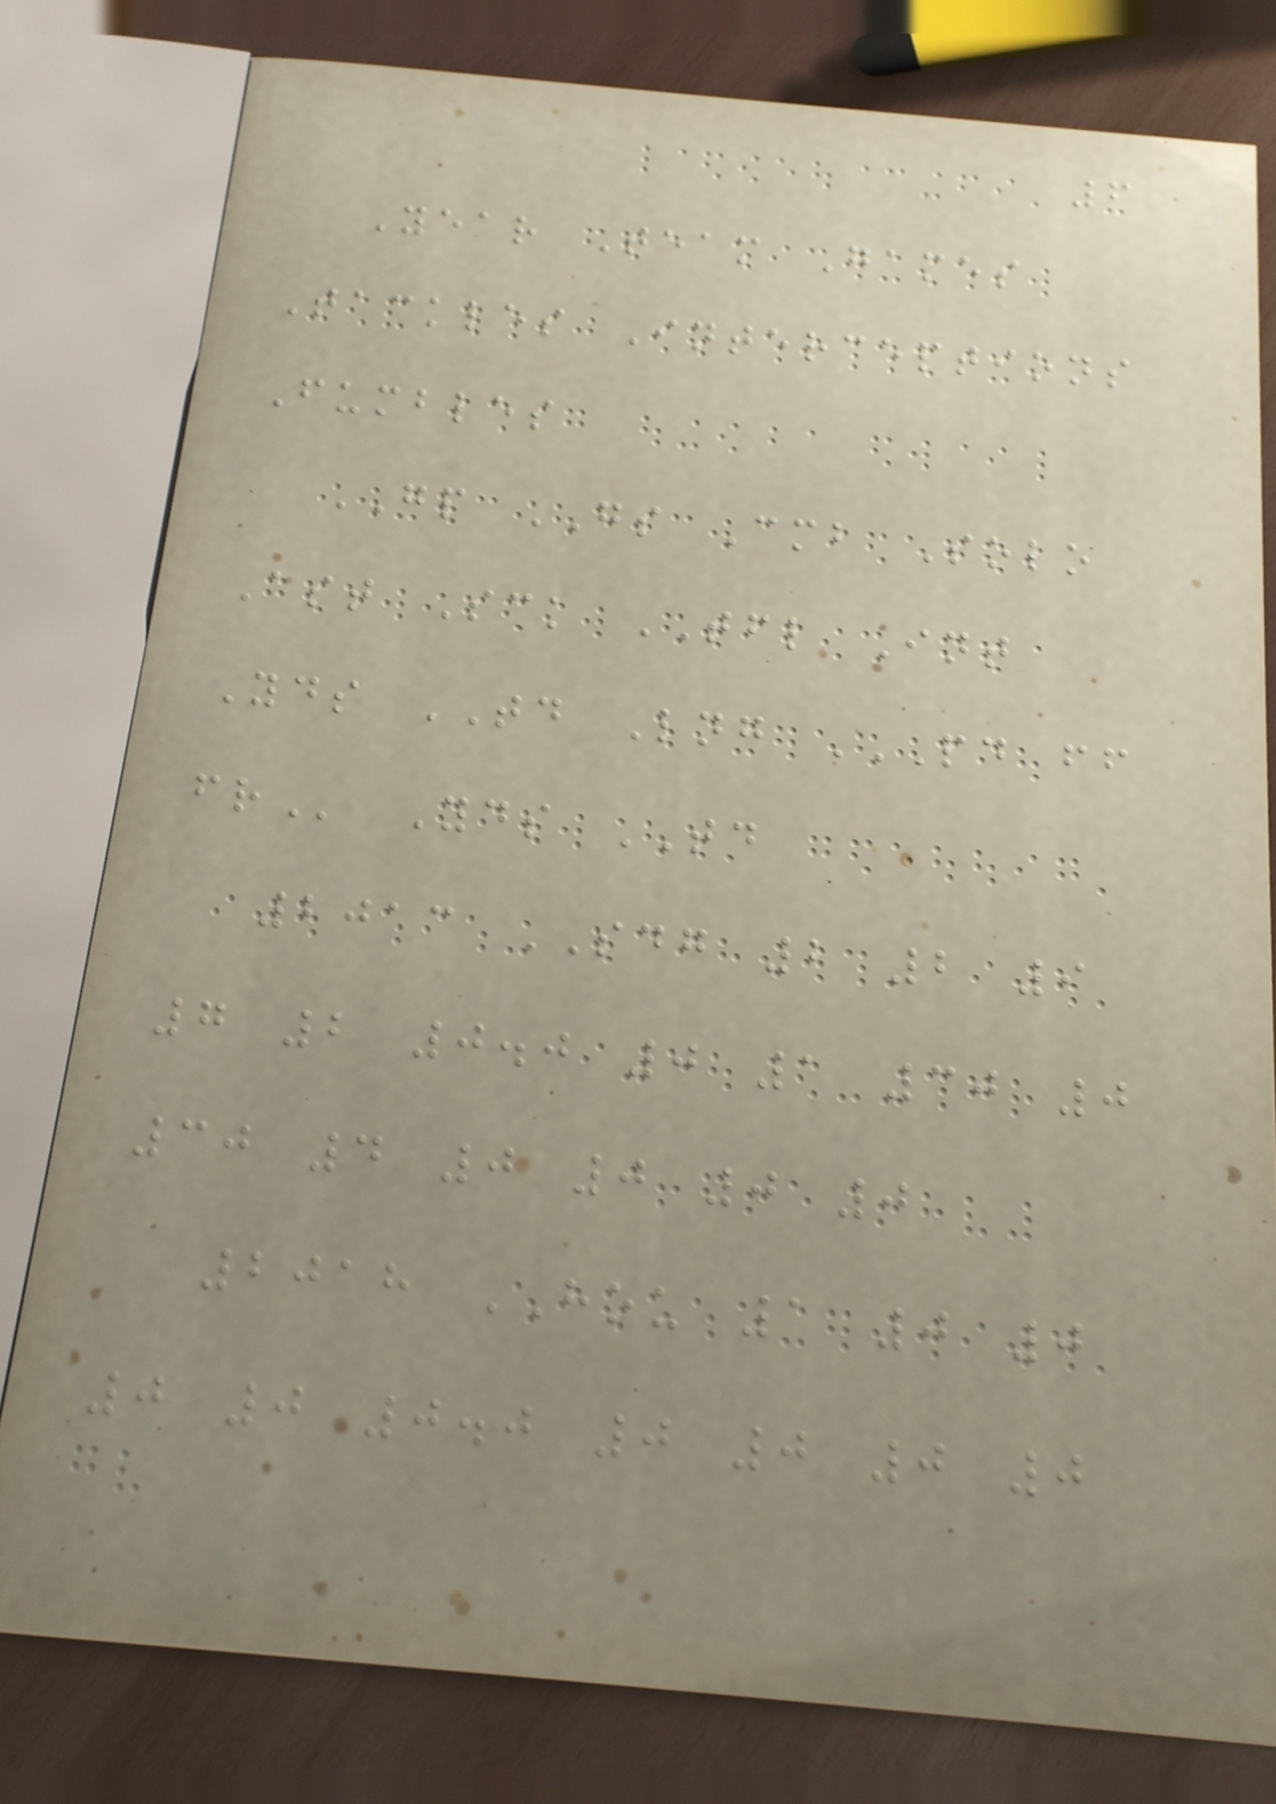6
Year Team Games
Tackles Interceptions
Fumbles
GP GS Cmb Solo
Ast Sck TFL Int
Yds TD Lng PD FF
FR Yds TD
2013 SDG 2 2 9
7 2 0.0 0 1 30 0
30 4 0 0 0 0
2018 HOU 1 0 0
0 0 0.0 0 0 0 0
